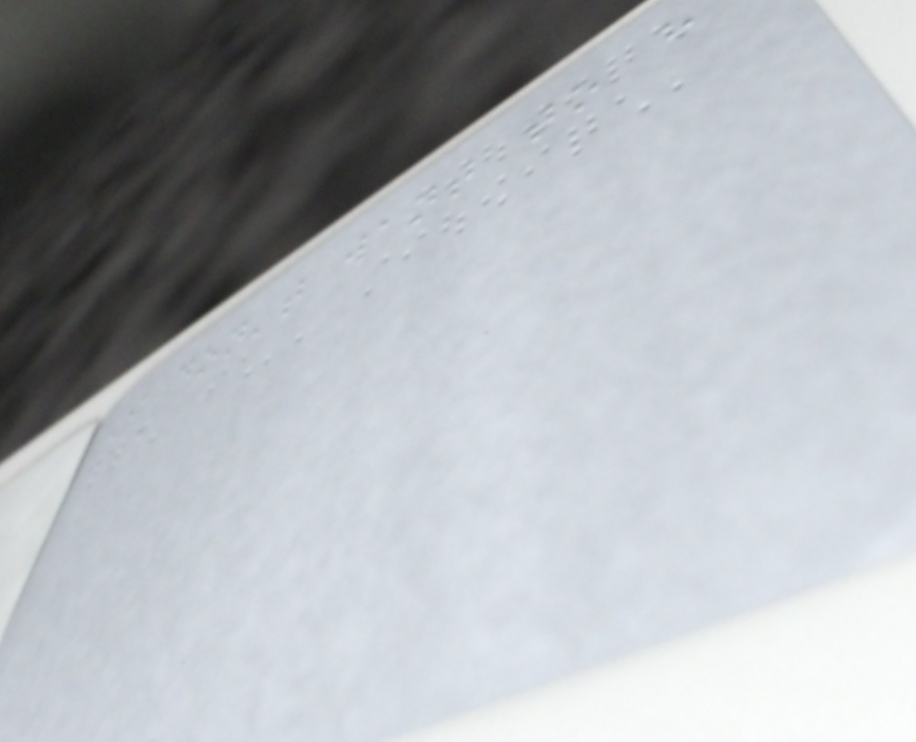I don't want to have
a
